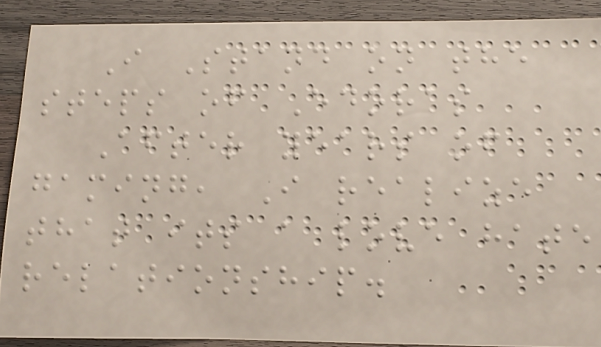I Stand on the
steps of Edoras
After years of
gaming, I realize
that its a love hate
relationship.
